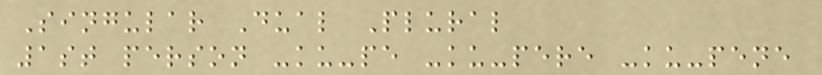Singular Dual Plural
1st person -ku-pe -ku-pere -ku-pene
